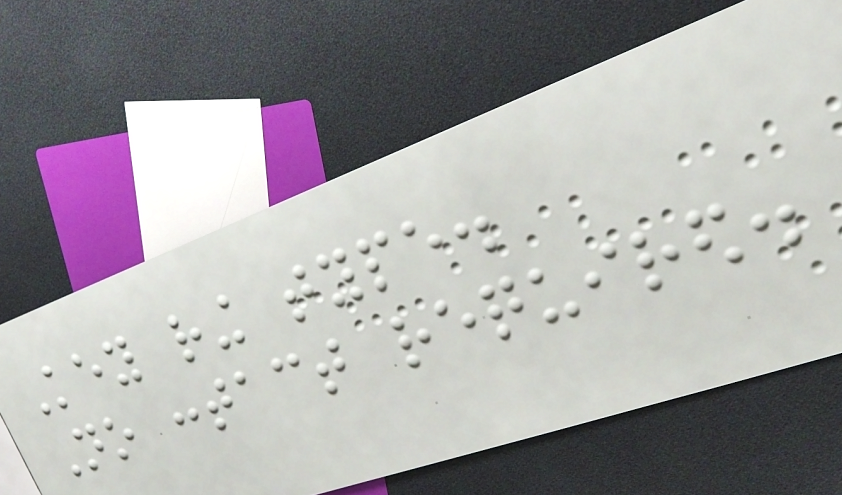Key ring type.
No contact required.
